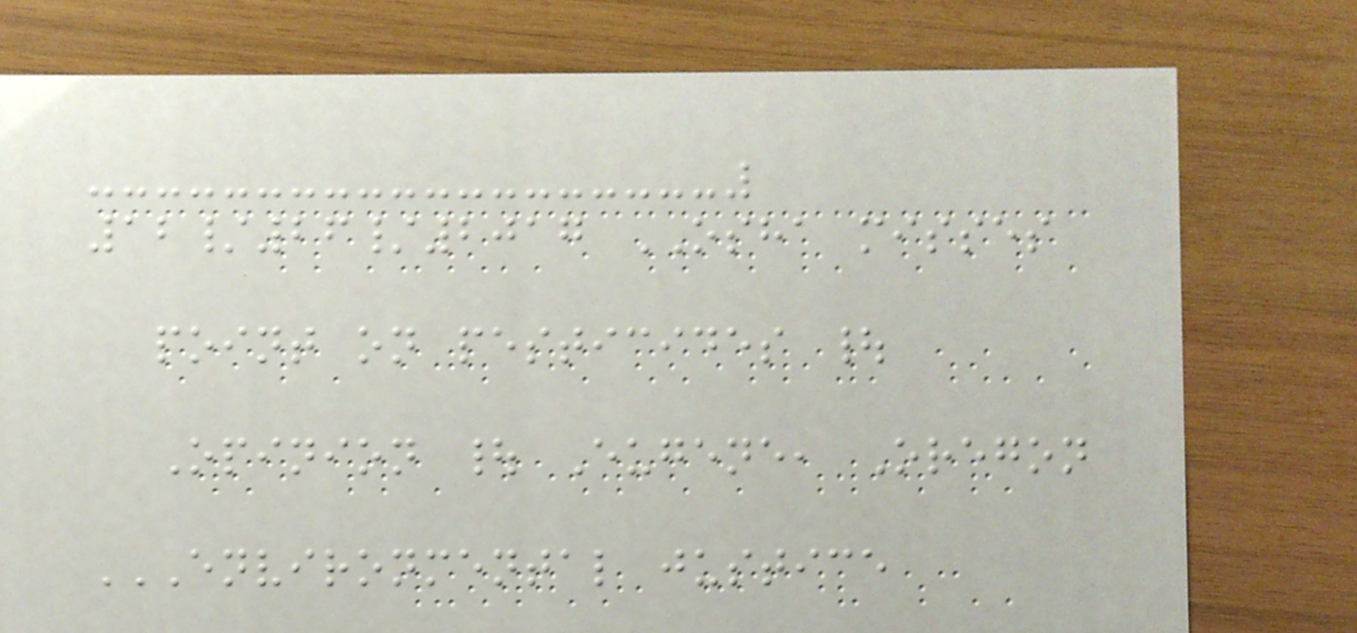12/26/2017 OSHA misses
point on pesticides |
Opinion | Eugene, Oregon
ENVIRONMENTAL JUSTICE
